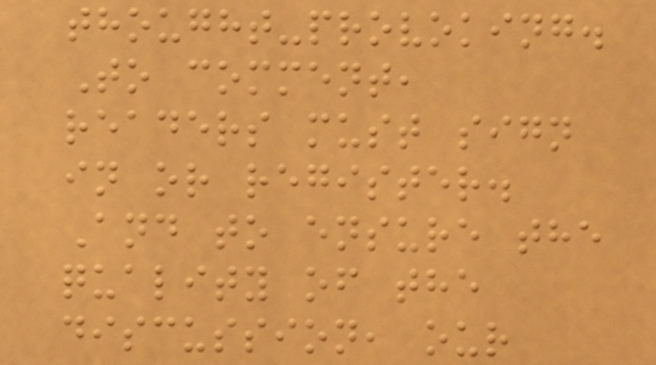thought-provoking.
To comment,
readers must sign
in or register.
And to ensure the
quality of the
discussion, our
